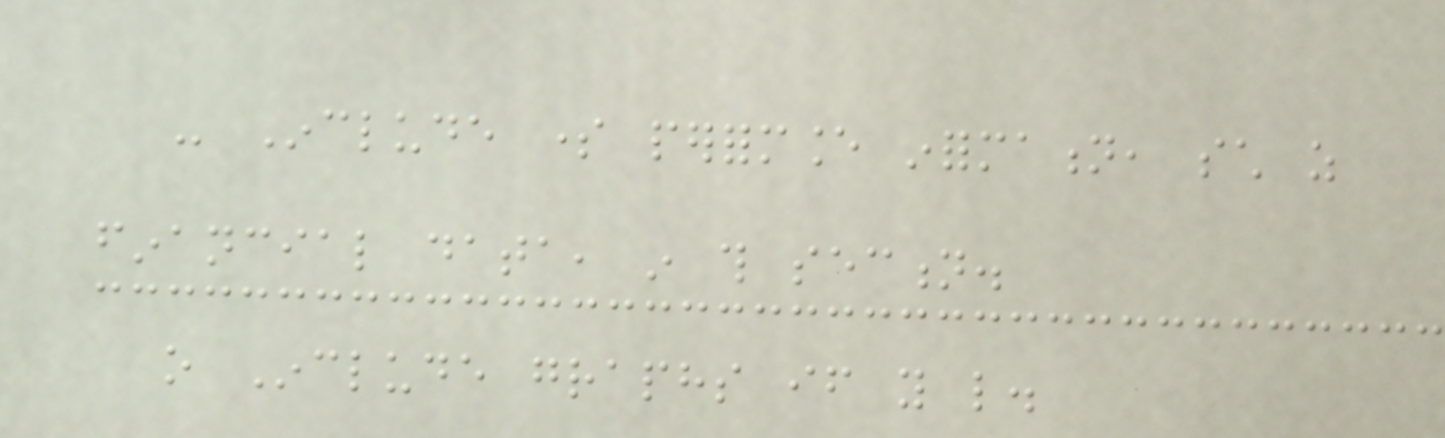- Include some performance information, such as
financial data, in this section.
o Include graphs if you like.
